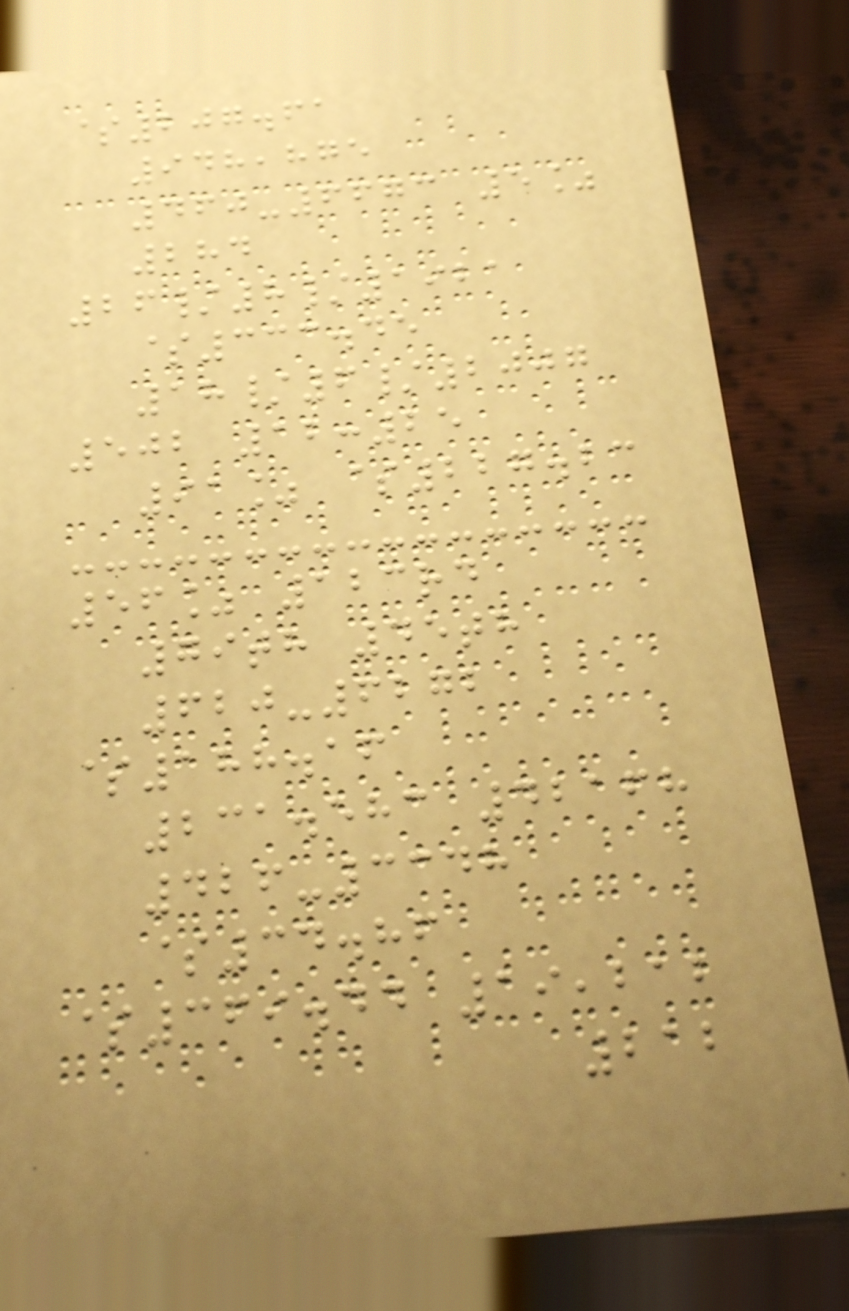$207.61
948,875
460-6673 5%
284
26/8/1921
$333.45
18/6/2007
502 12:25
91% $227.23
56% 123rd
79th 45th
620-6272
$188.16
231.583 42168
426-3348
$34.86
$369.44 19,212
212
